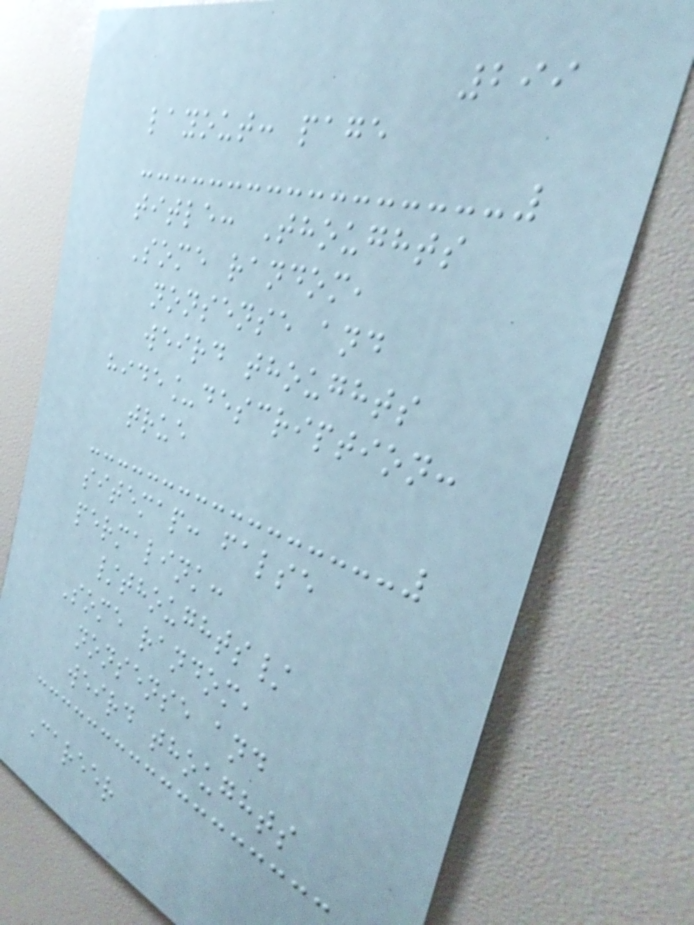299
layout: page
title: Thoughts
Some random,
nonsense and
weird thoughts
hide_description:
true
sitemap: false
permalink:
/thoughts/
Some random,
nonsense and
weird thoughts
Career
